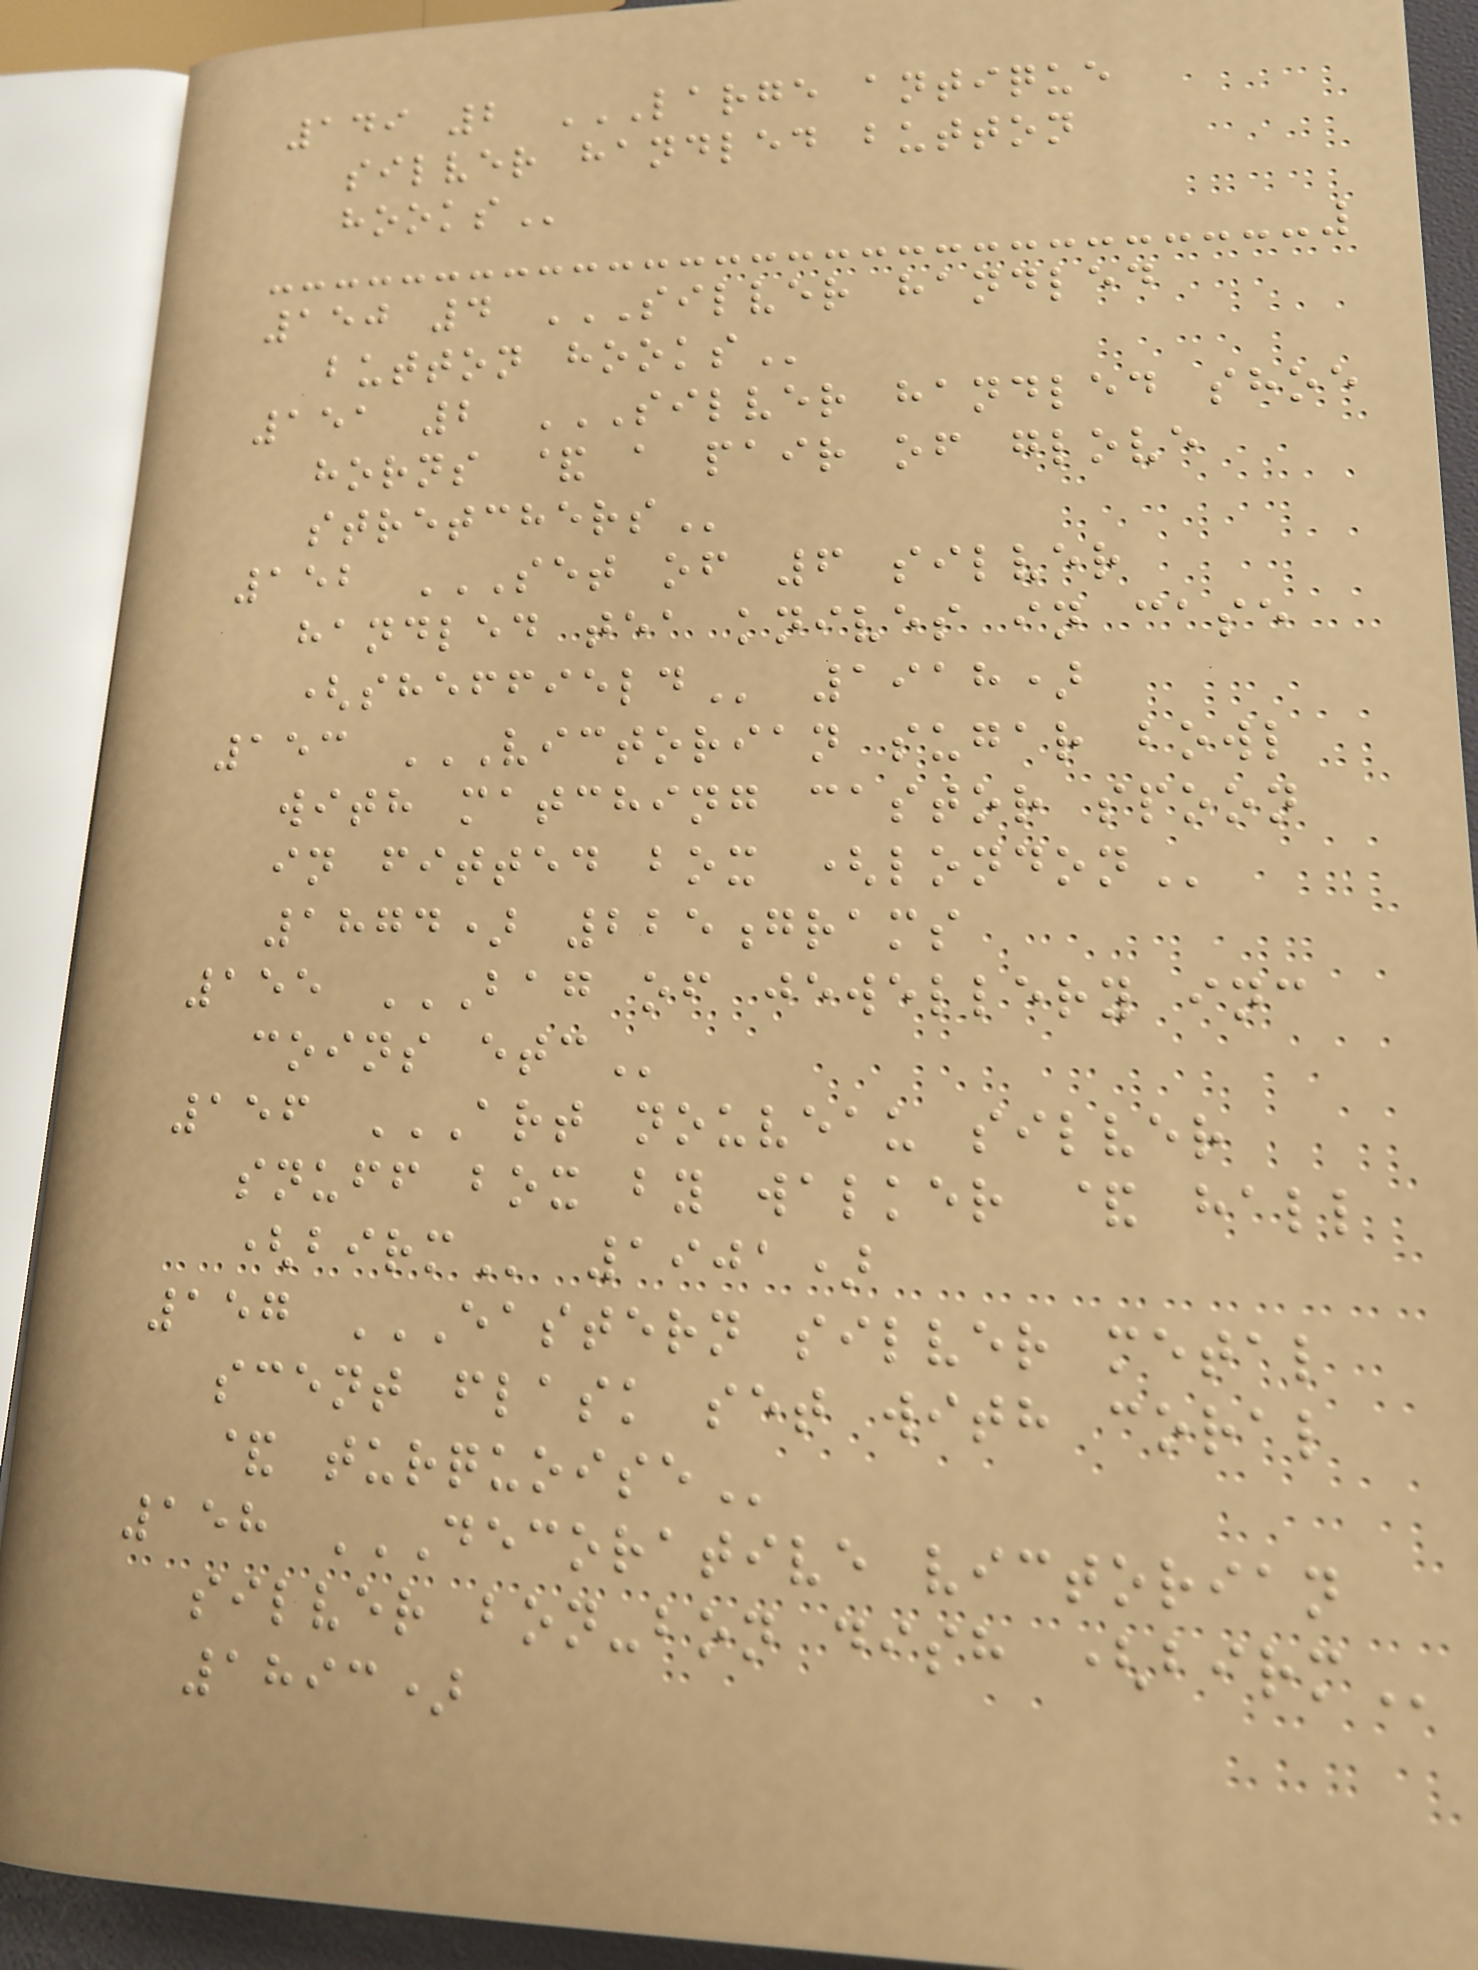149 2 LARGE ANTIQUE
SILVER HANDLED BUTTON
HOOKS
150 4 SILVER HANDLED
BUTTON HOOKS
151 2 SILVER HANDLED SHOE
HORNS & A PAIR OF GLOVE
STRETCHERS
152 SET OF 6 SILVER
HANDLED TEA KNIVES IN CASE
(SHEFFIELD 1918)
153 VICTORIAN SUGAR BOWL
WITH MATCHING CASTOR SPOON
IN FITTED BOX (LONDON
1874) 225grams
155 BAG OF JEWELLERY INC
COINS ETC
156 ART NOUVEAU SILVER
SNUFF BOX BY WALKER & HALL
(BIRM 1901)
157 EASTERN SILVER METAL
SCENT FLASK SET WITH CORAL
& TURQUOISE
158 DECORATIVE VICTORIAN
SILVER BON-BON DISH (BIRM
1893)
